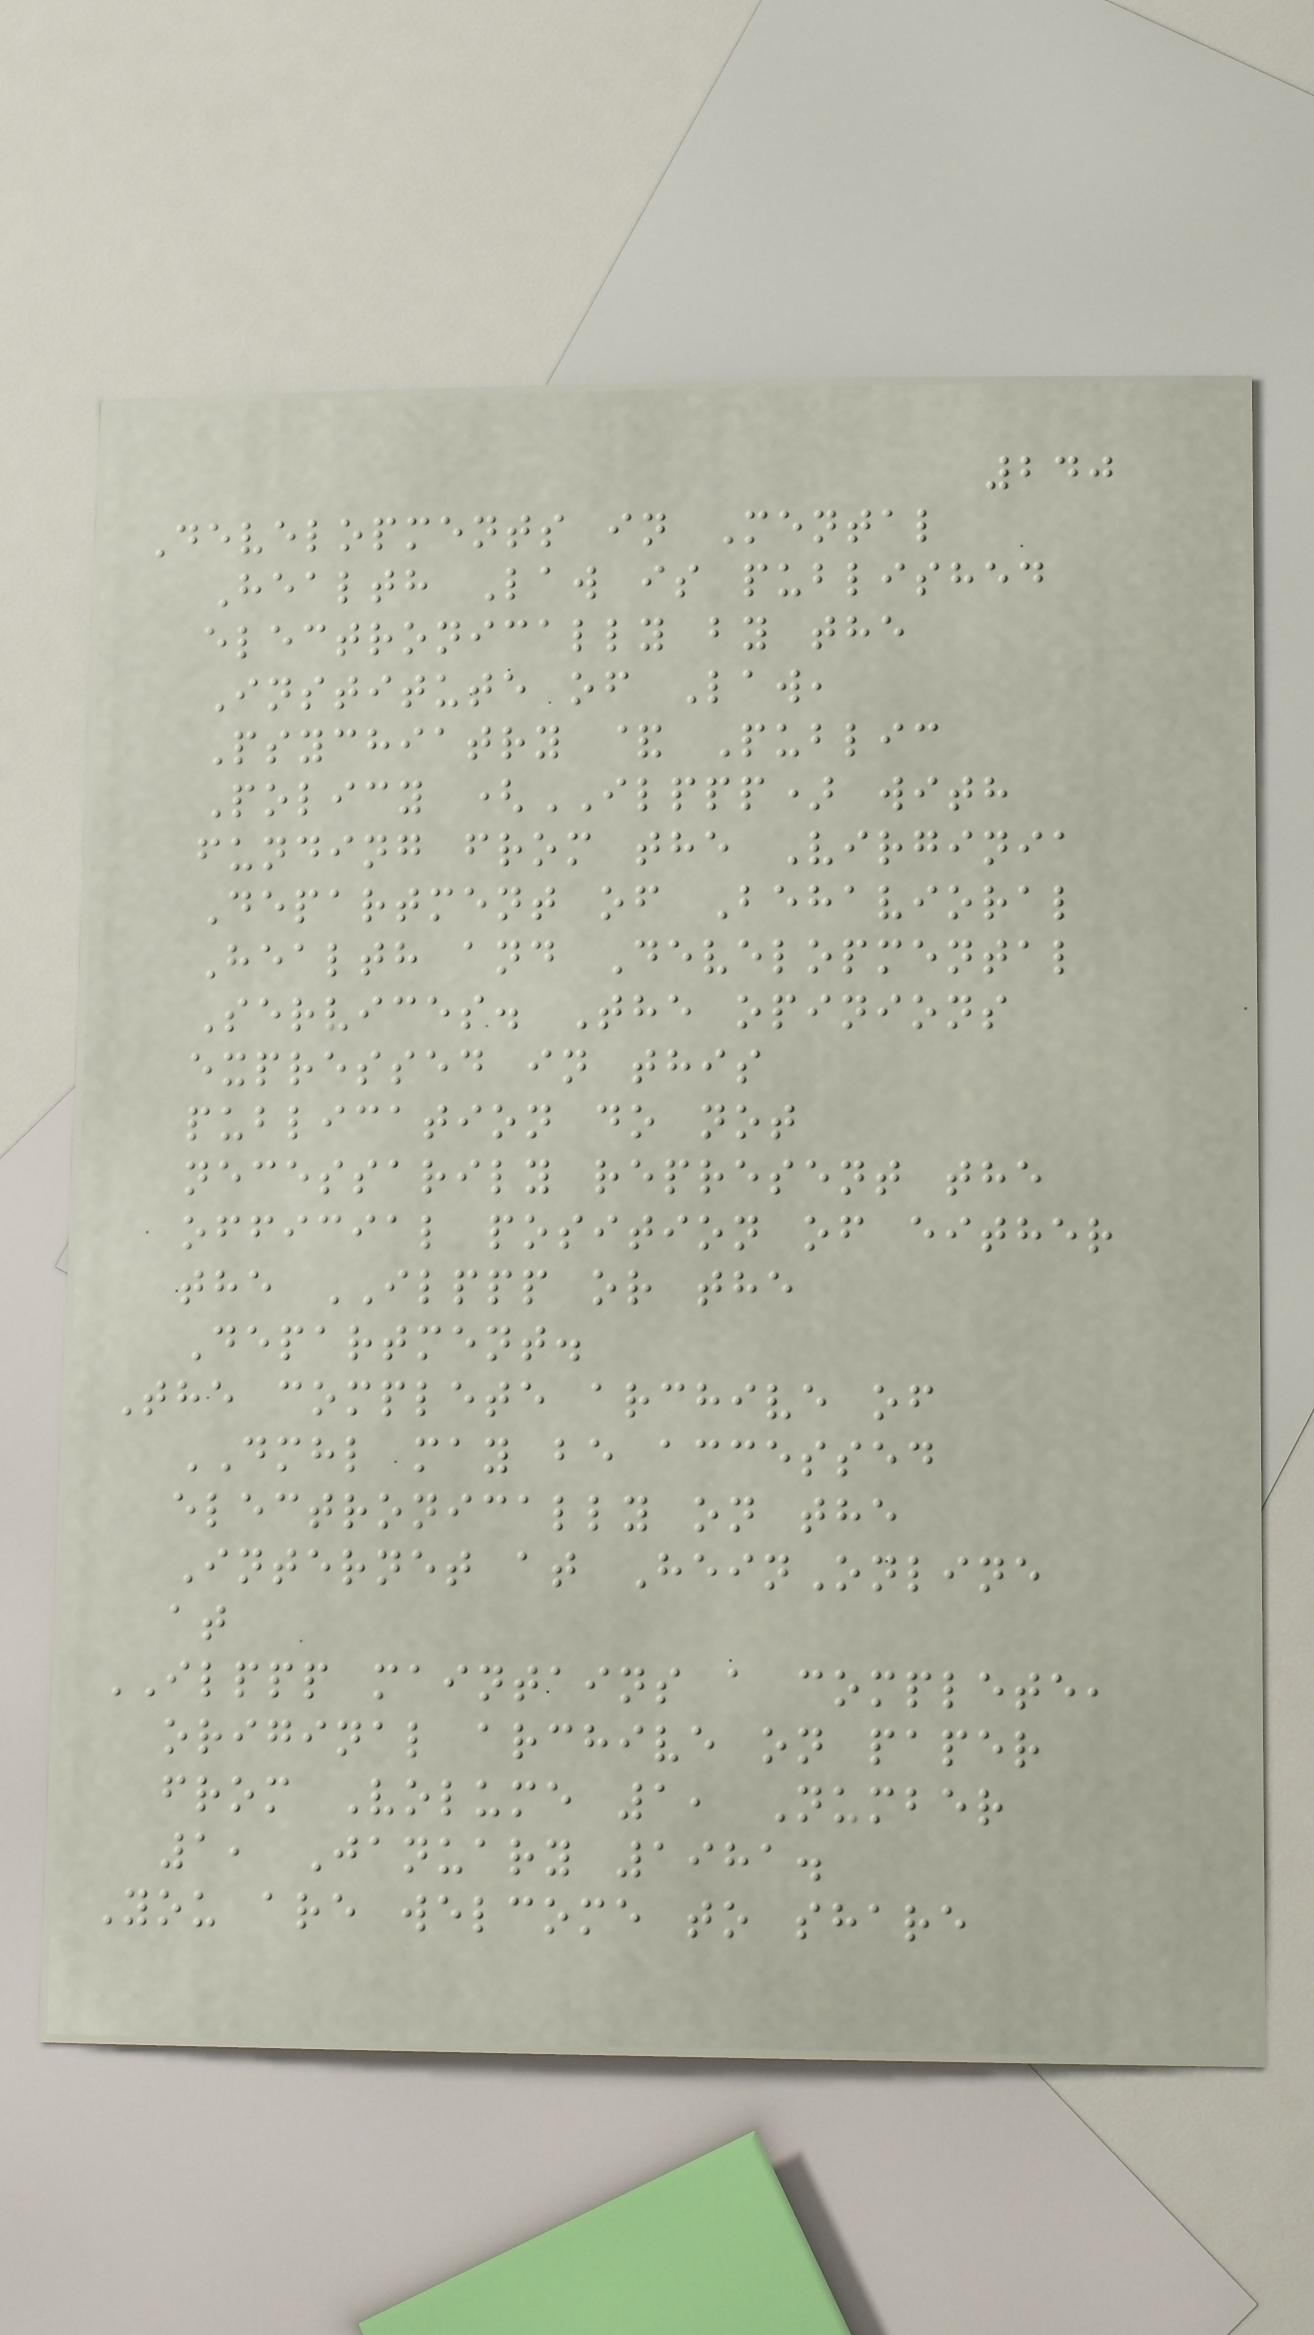240
Developments in Mental
Health Law is published
electronically by the
Institute of Law,
Psychiatry & Public
Policy (ILPPP) with
funding from the Virginia
Department of Behavioral
Health and Developmental
Services. The opinions
expressed in this
publication do not
necessarily represent the
official position of either
the ILPPP or the
Department.
The complete archive of
DMHL may be accessed
electronically on the
Internet at HeinOnline
at
ILPPP maintains a complete,
original archive on paper
from Volume 1, Number
1, January 1981.
You are welcome to share
